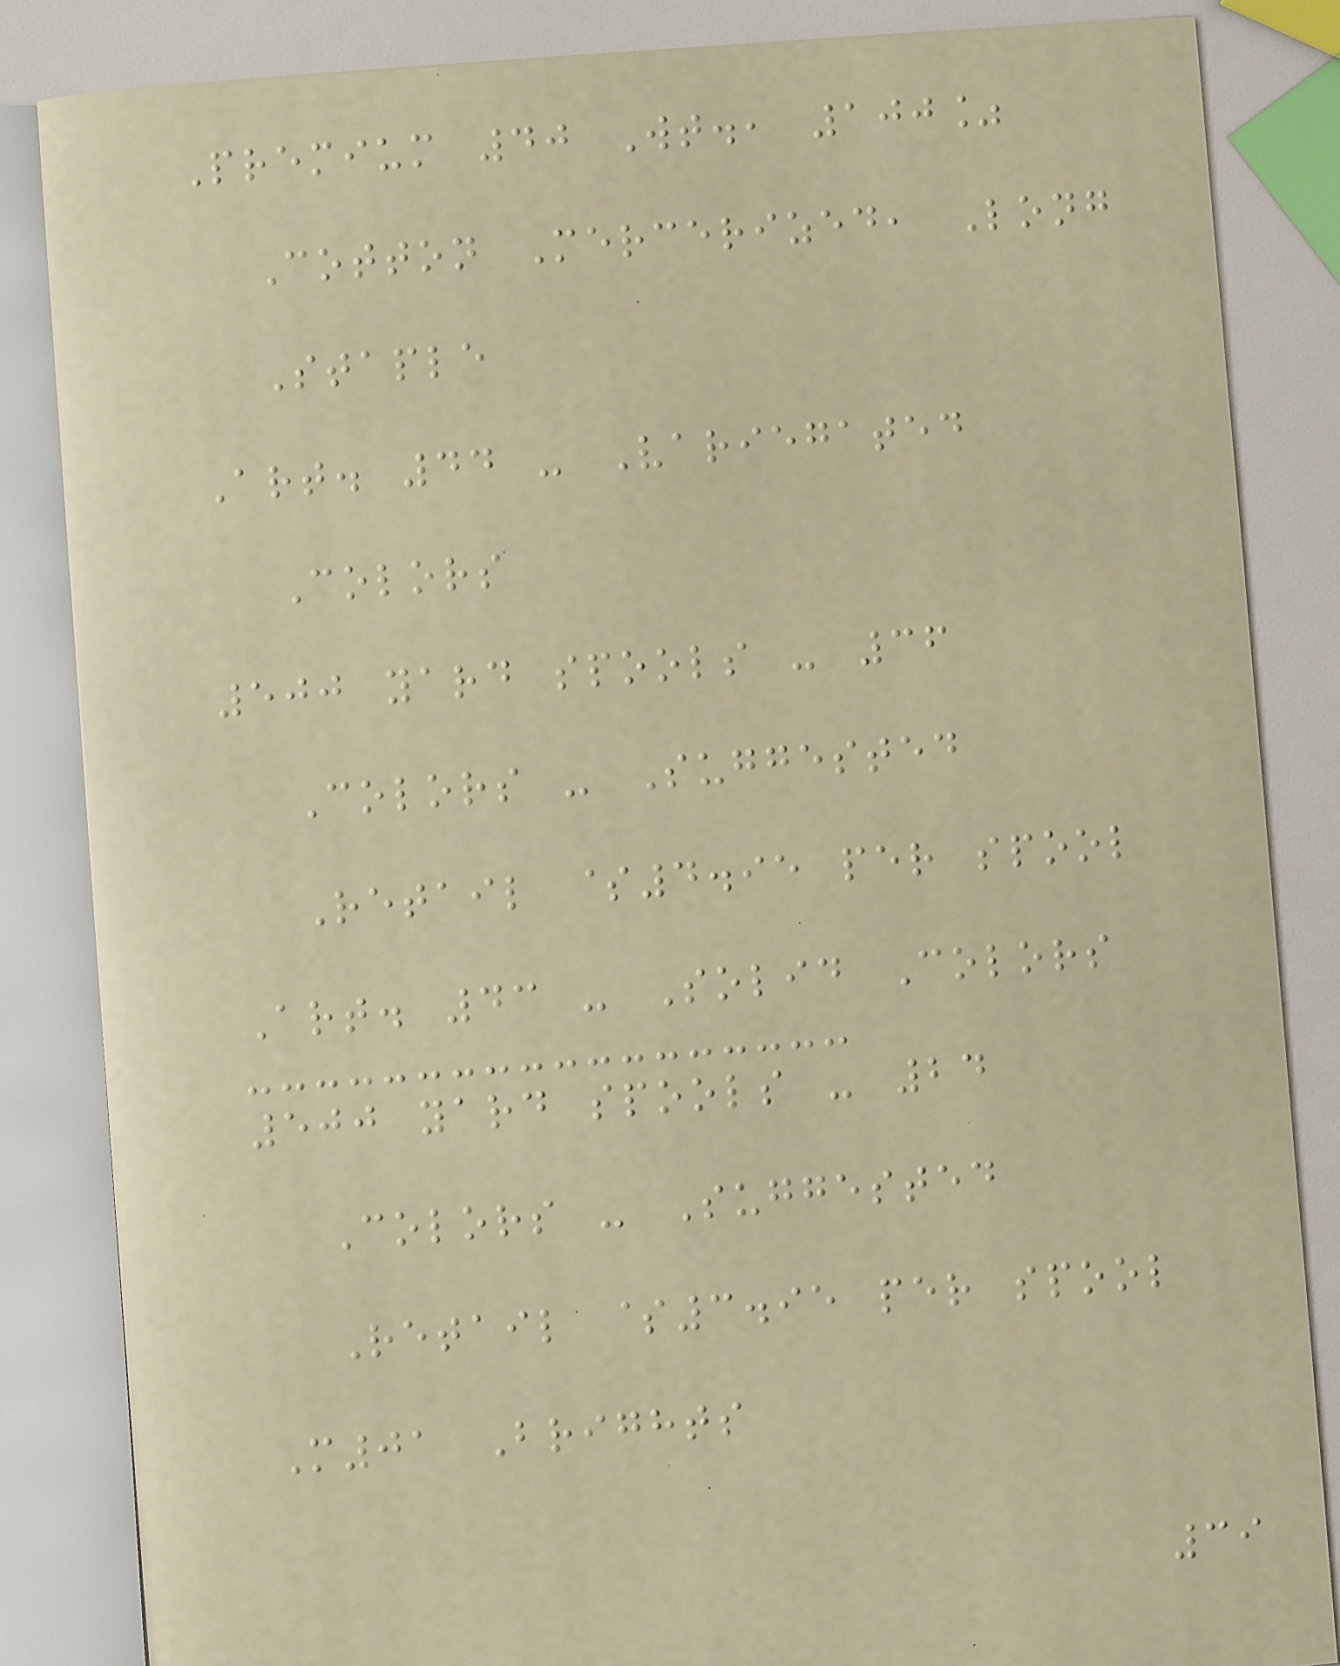Premium 40 Wt., 100%
Cotton Mercerized, Long
Staple
Art. 44 - Variegated
Colors
500 yard spools - 36
Colors - Suggested
Retail $4.95 per spool
Art. 43 - Solid Colors
500 yard spools - 24
Colors - Suggested
Retail $3.95 per spool
M01 Brights
39
